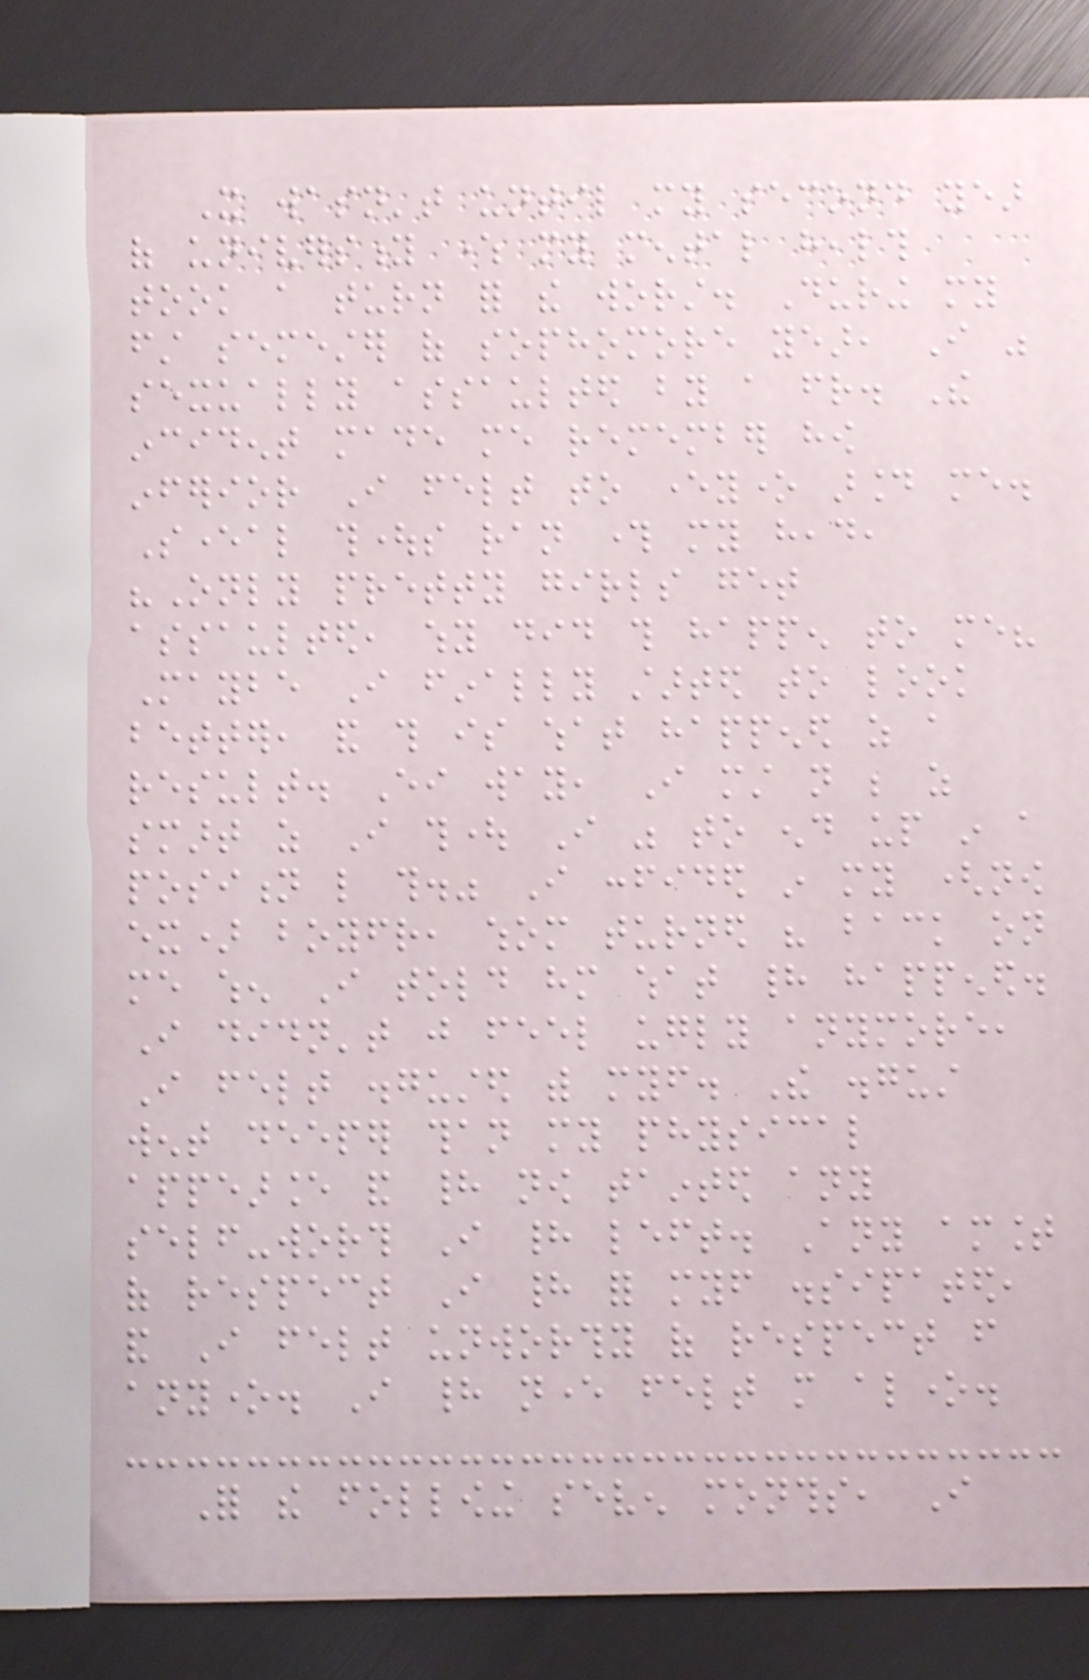It wasn't until my second year
of university where my mental health
took a turn for the worst. During my
first semester of sophomore year, I was
sexually assaulted by a friend. The
incident made me remember how
inferior I felt to everyone around me.
Several thoughts ran through my head,
"Only pretty girls get
assaulted, why did this happen to me?
Maybe I finally started to look
better, and this is what happened as a
result. Either way, I must not be as
smart as I thought I was to end up in a
position like this." I confided in my (now
ex) boyfriend, whom turned his back on
me when I told him what had happened.
I didn't just feel ugly anymore,
I felt disgusted with myself. The disgust
went deeper than my physical
appearance and had now tainted any
self-worth I had left. Any amount
of respect I had for myself dissipated,
and I felt unworthy of respect from
anyone. I had never felt more alone.
For the following seven months, I
